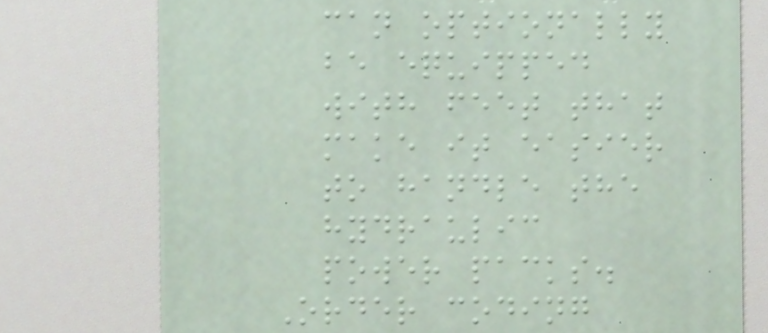can optionally
be equipped
with feet that
make it easier
to handle the
hydraulic
power packs.
Order coding
